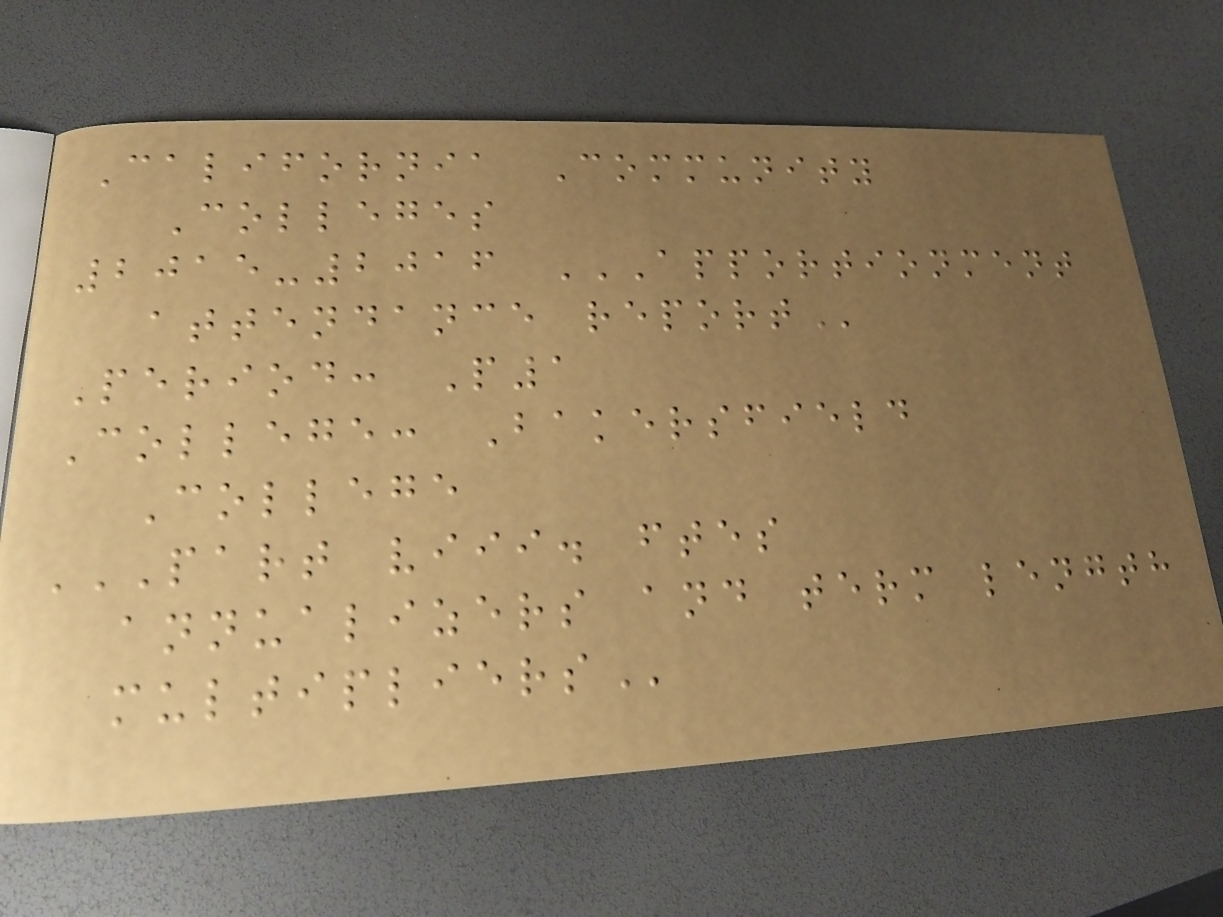California Community
Colleges
2015-2016 APPORTIONMENT
ATTENDANCE REPORT
Period: P1
College: Bakersfield
College
PART VIII. FTES
ANNUALIZERS AND TERM LENGTH
MULTIPLIERS
